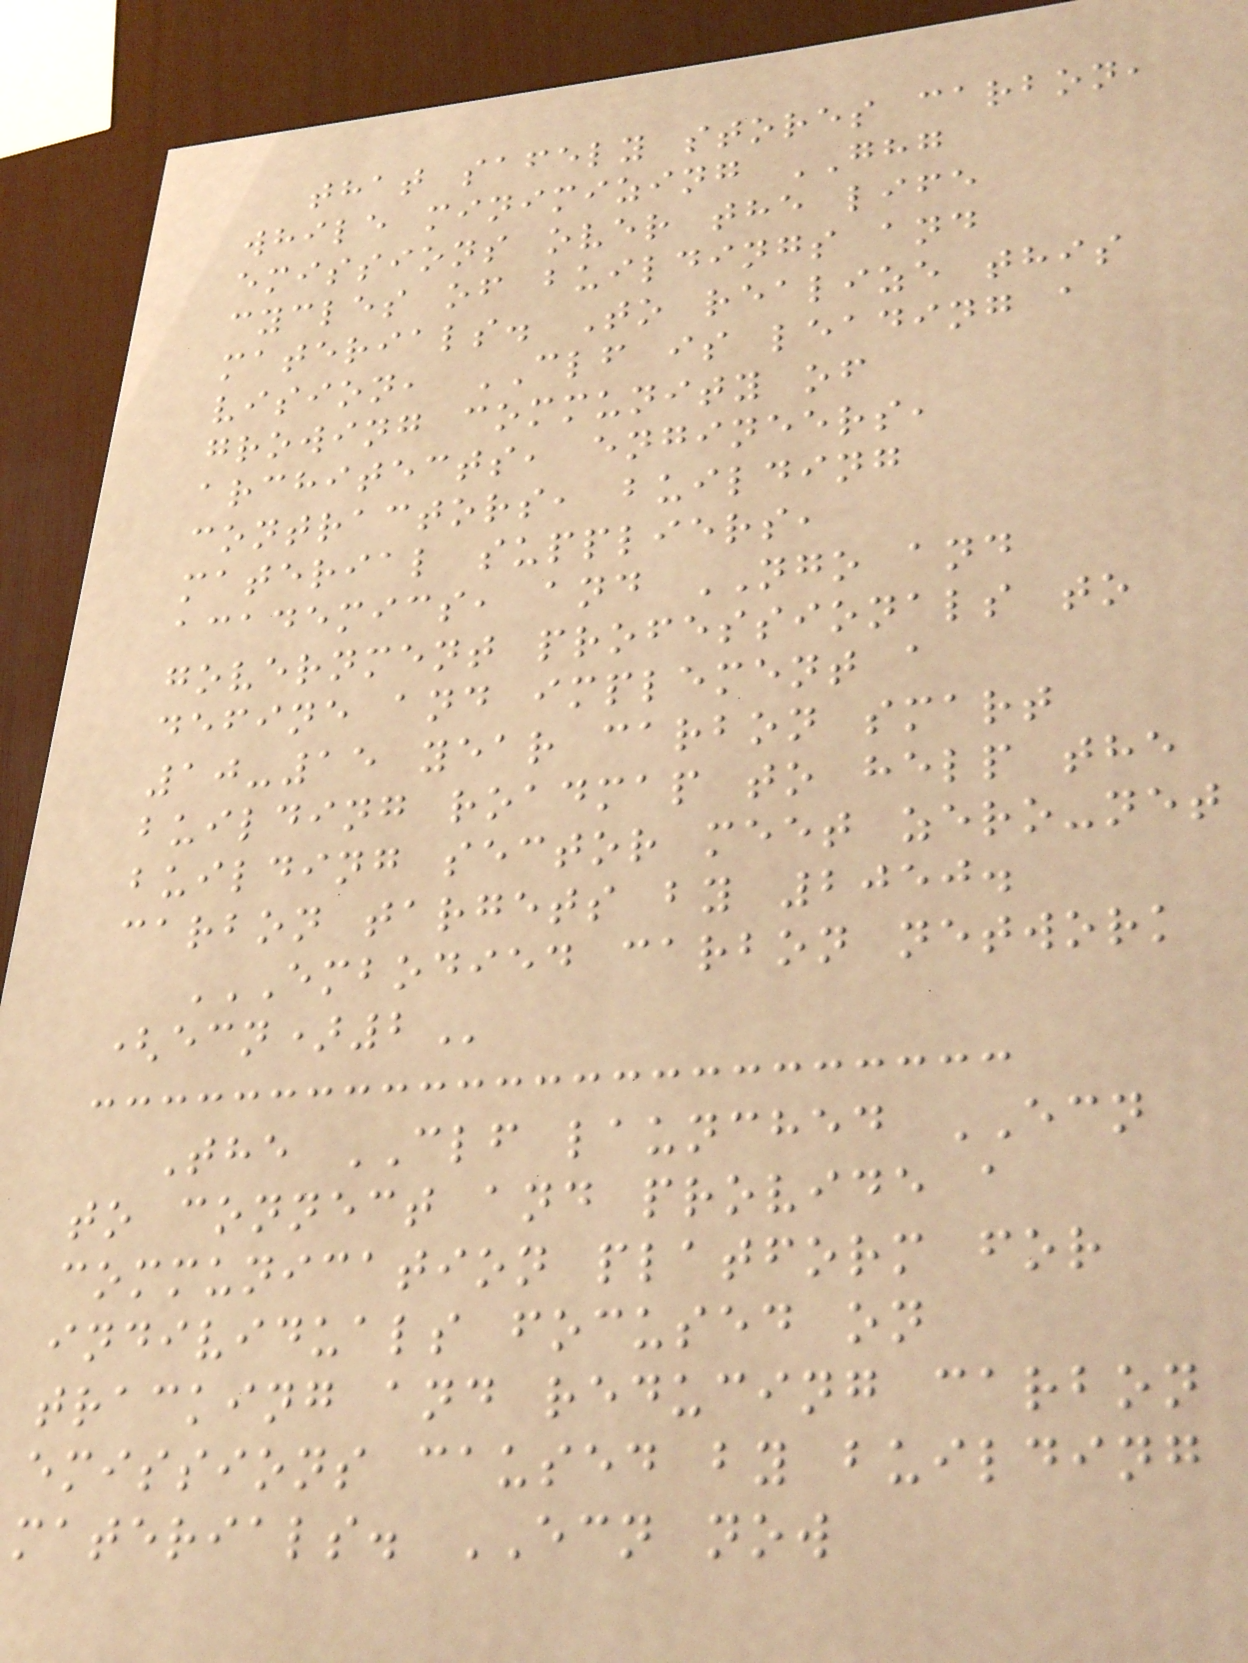that safely stores carbon,
while minimizing GHG
emissions over the life
cycles of buildings and
materials. To realize this
vision, CLF is leading a
growing community of
architects, engineers,
contractors, building
material suppliers,
academics, and NGO and
government professionals to
define and implement a
10-15 year carbon smart
building roadmap to help the
building sector meet zero-net
carbon targets by 2050.
EMBODIED CARBON NETWORK
The CLF launched ECN
to connect and provide a
communication platform for
individuals focused on
tracking and reducing carbon
emissions caused by building
materials. ECN now
